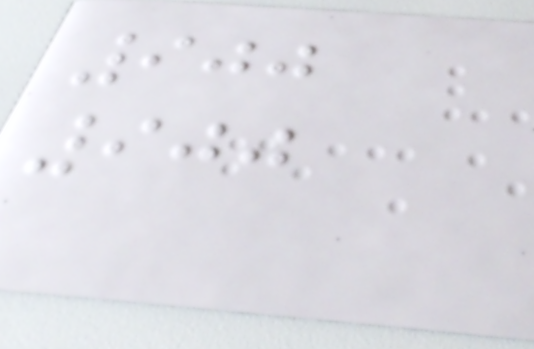900
900
